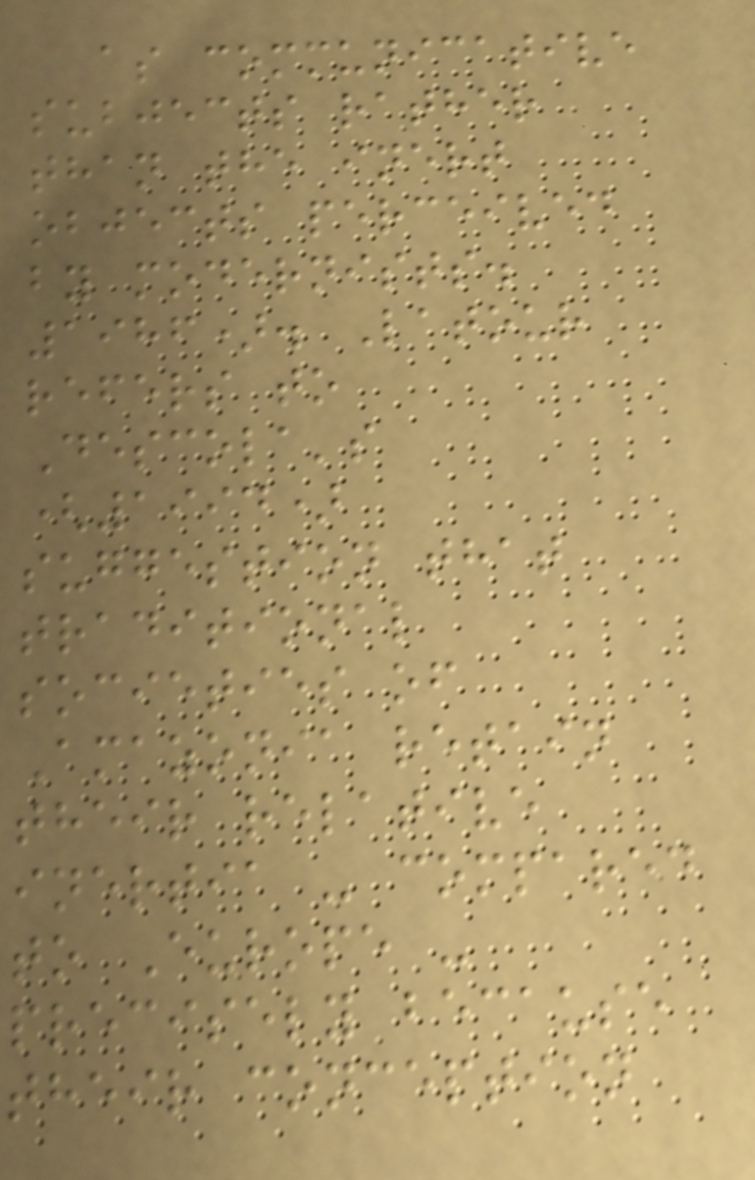as communicative
subjects rather
than the inert
objects perceived
by modernists.
1986). Latour
refers to
Descola's
(1994)
suggestion that
traditional
societies of
Amazonia retain
their relative
inertia - compared
to Europe -
precisely because
their conception
